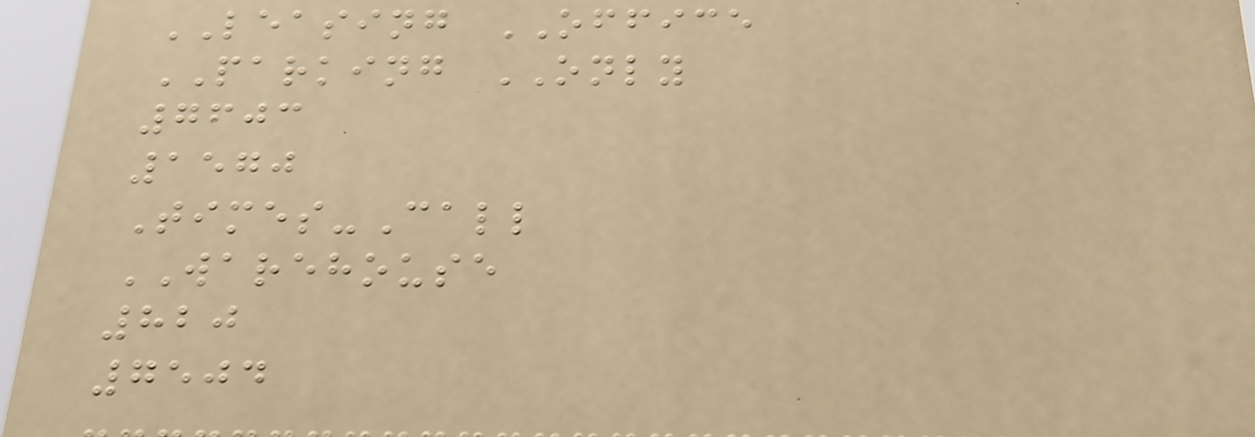LEASING OFFICE
PARKING ONLY
7603
1570
Times-Call
WAREHOUSE
820
7504
